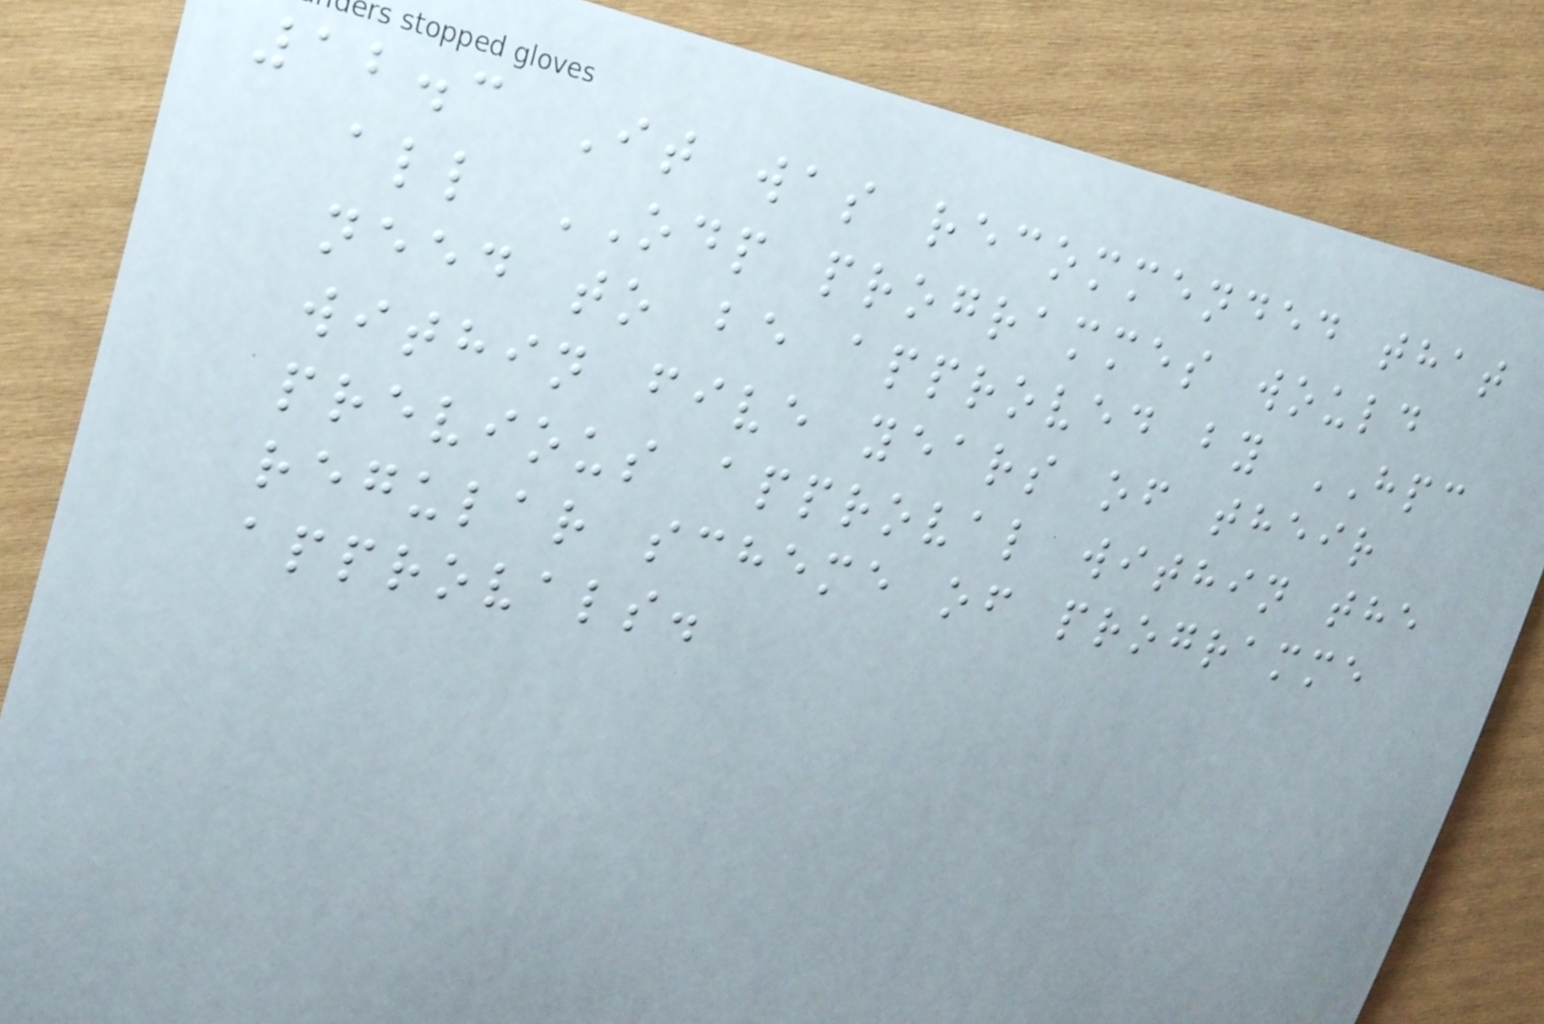12.3 It was recommended that
all ODP programmes would
need to be approved by HPC
within five years of their
previous approval within the
regular scheme of programme
approvals.
